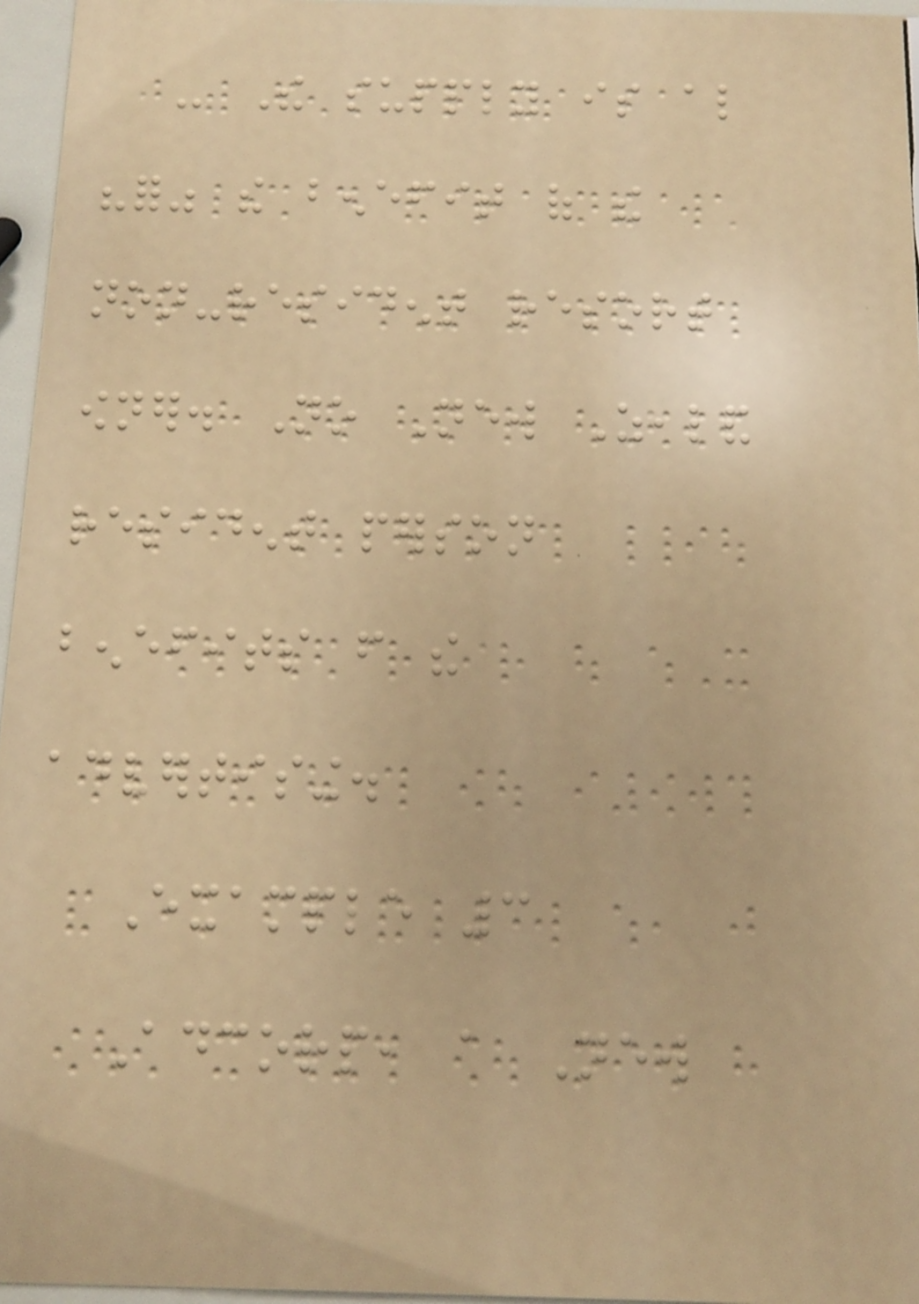- The supply is also
"for" the benefit of the
non-resident resort
owner. No New Zealand
resident person
benefits from the
advertising.
Example 3
Adcorp, a New
